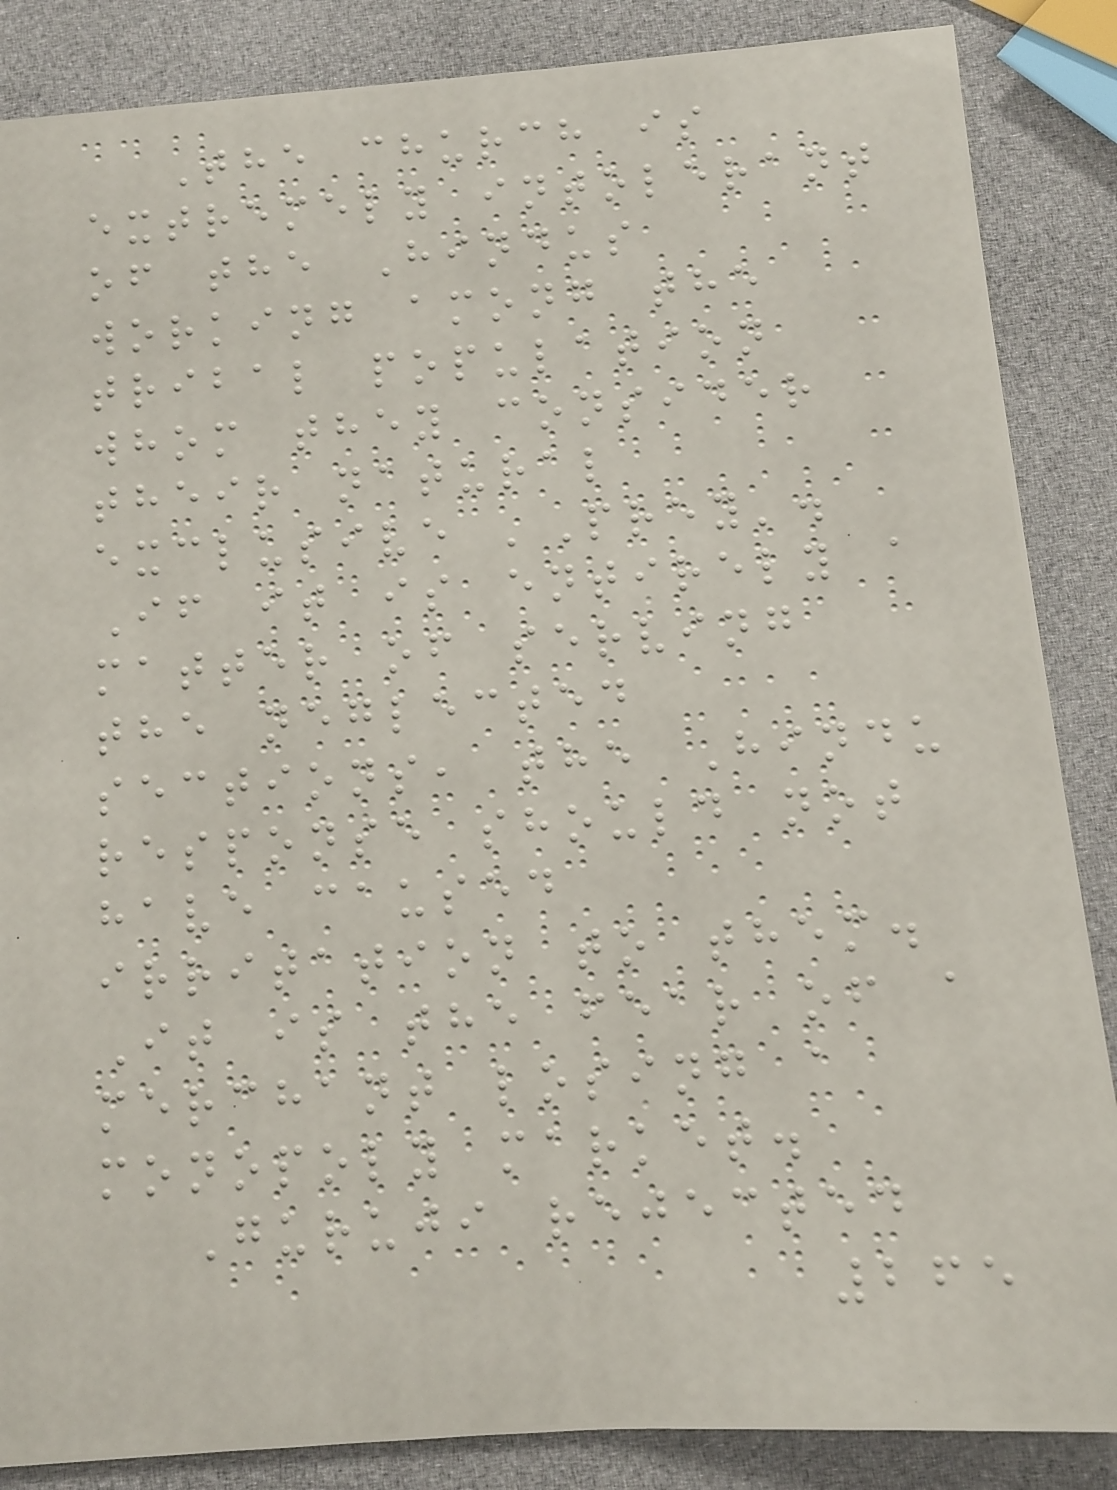The church is
extremely intolerant
of the Hindus
working among the
tribal population
whom they consider
their natural
exclusive 'Prey'.
If it is entirely a
matter of serving
the neglected
sections, the Hindu
response should not
have caused
irritation to them.
It is the fear of a
merchant losing a
monopoly market.
Guruji rejected
265
